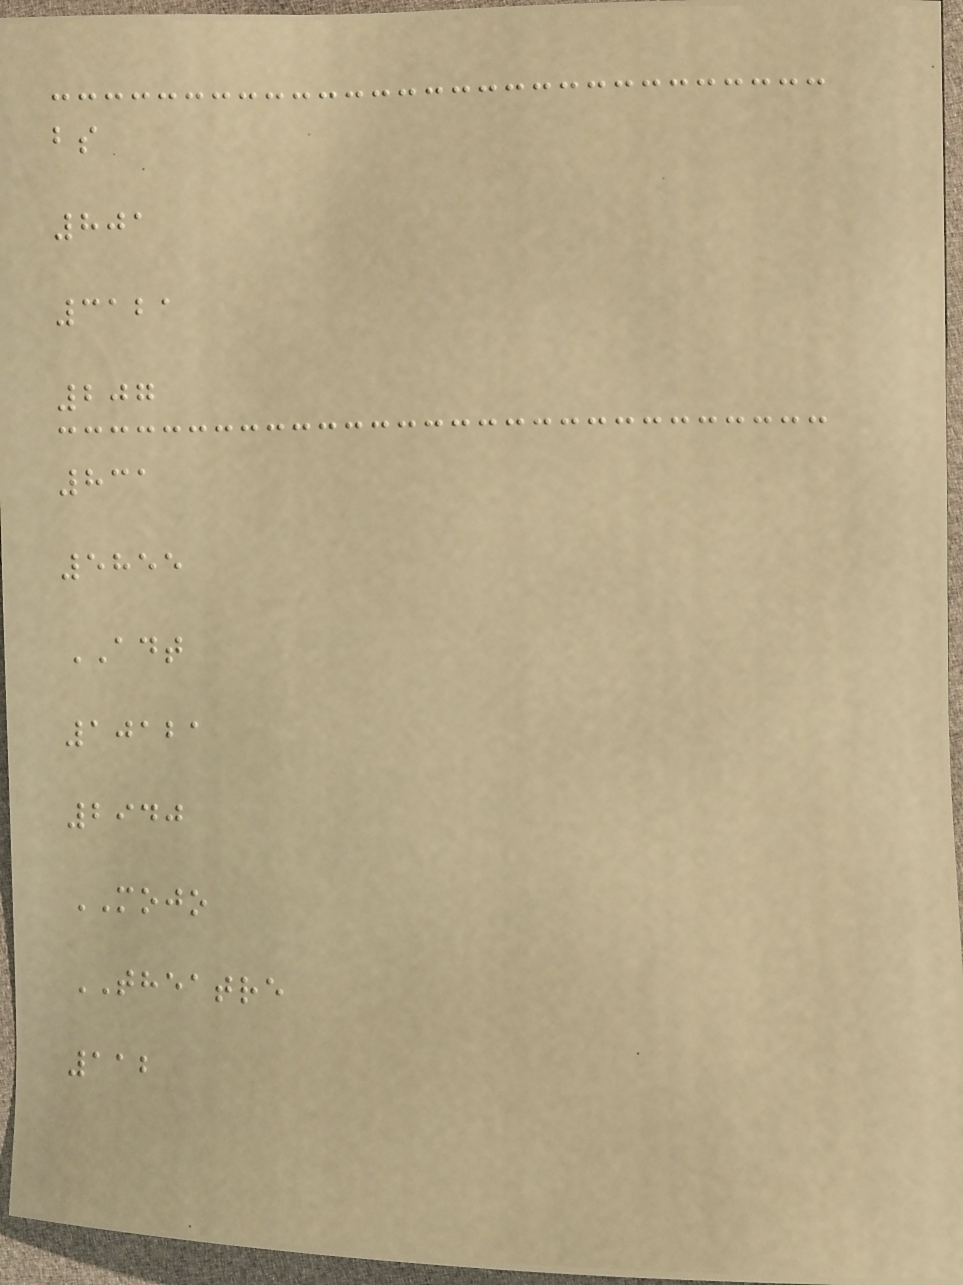bs
801
3121
207
831
5855
ADT
10121
2940
MOJO
THEATRE
112
